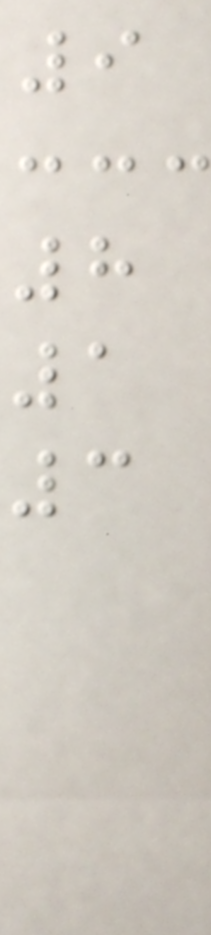9
8
1
3
